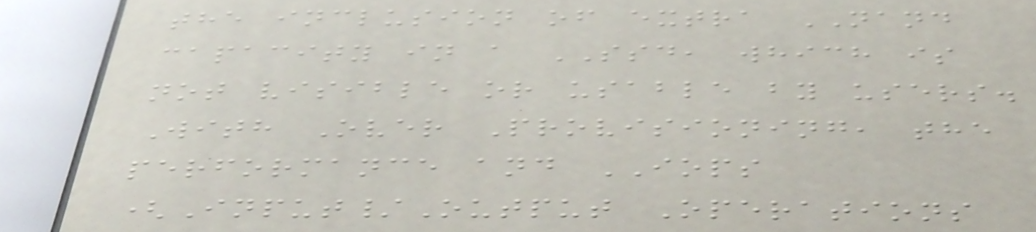the inclusion of extra NAND
capacity in a SSD, which is
not visible or usable by users.
With Over Provisioning, the
performance and IOPS
(Input/Output Operations
